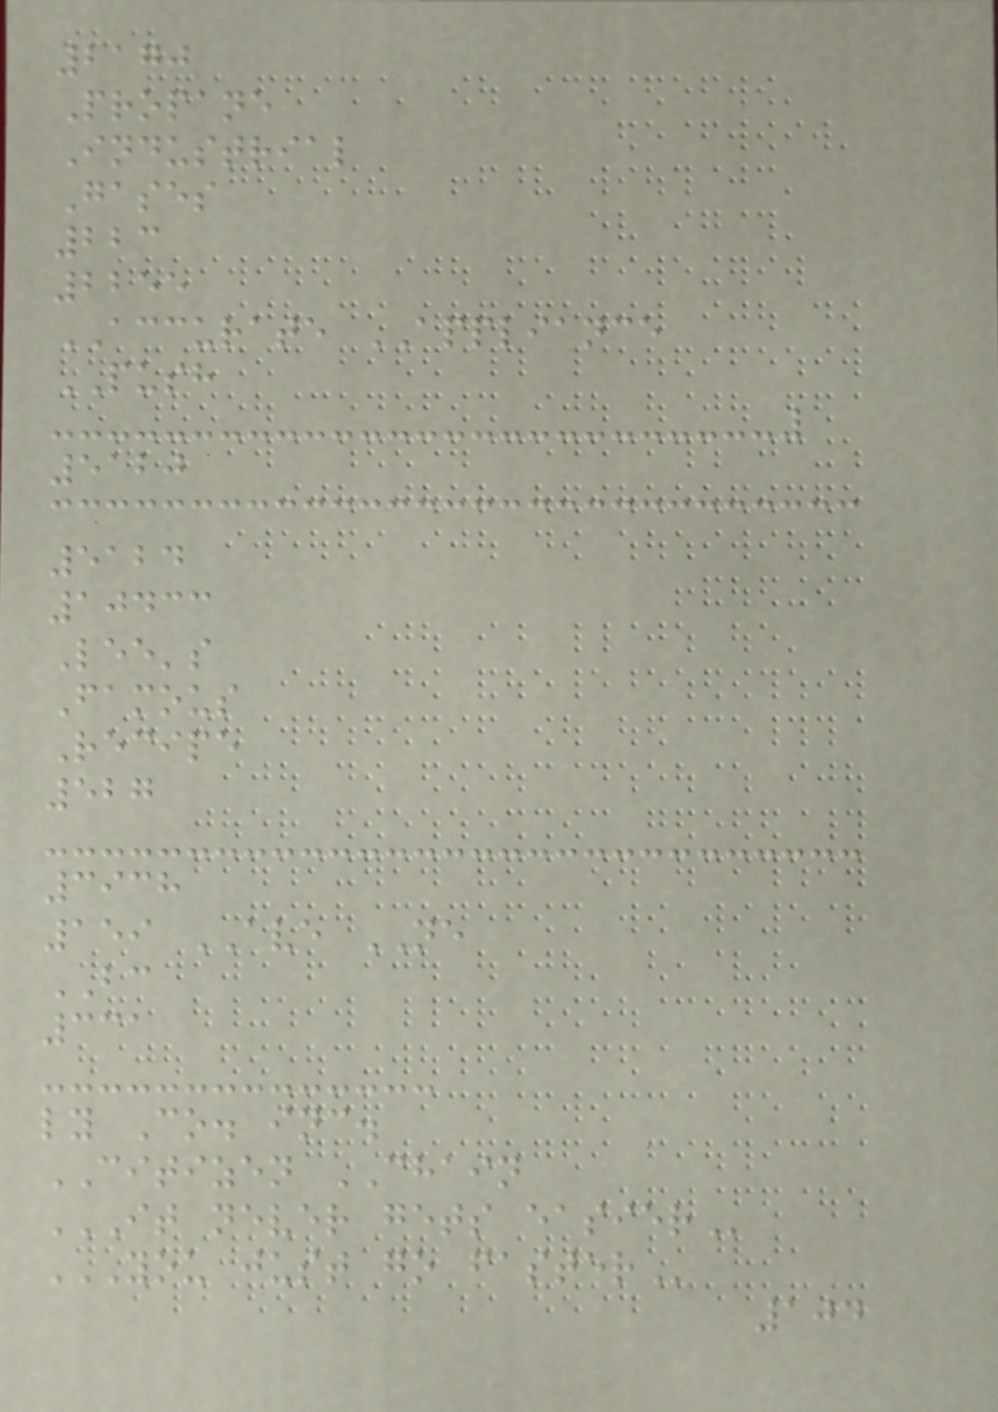2170
Propane
Industrial
Gases
223
2255
ACCURATE APPLIANCE
PUSH
5120
5124
10433
Lee's
Famous
Recipe
527
3938
159 AVE NE
BC
331
ly Co. inc.
CITIZEN CHAIN
IT NEVER GETS EASIER
YOU JUST GO FASTER
104
